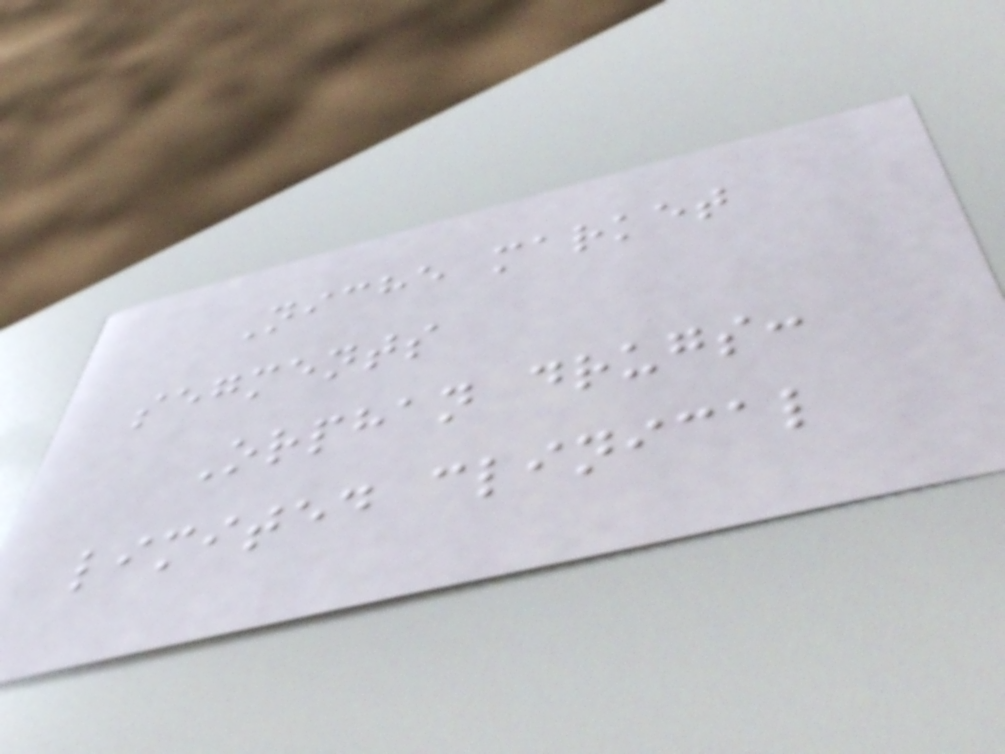Niche market
segments
Orphan drugs:
limited clinical
